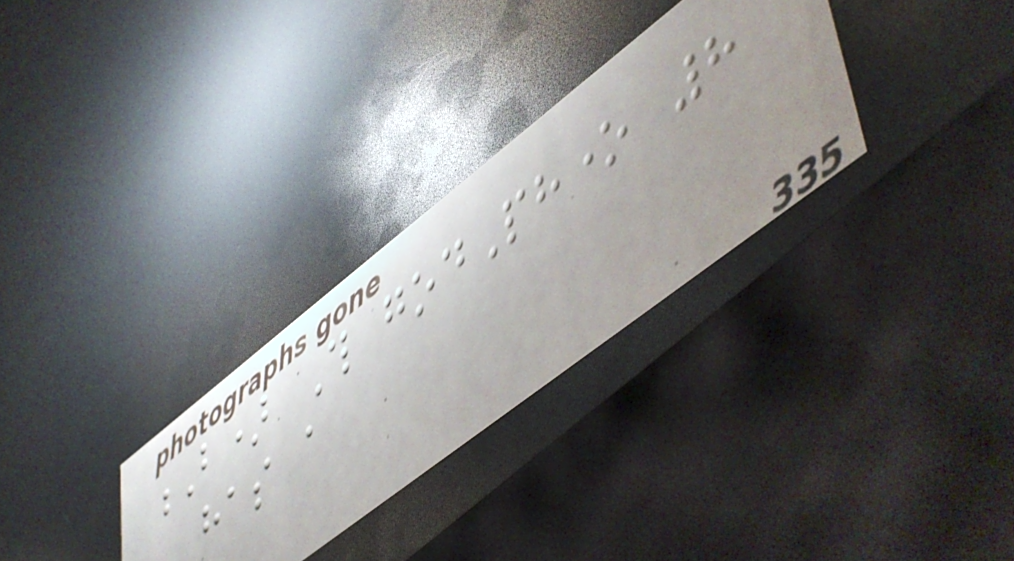B) This godPhone 8
has a
